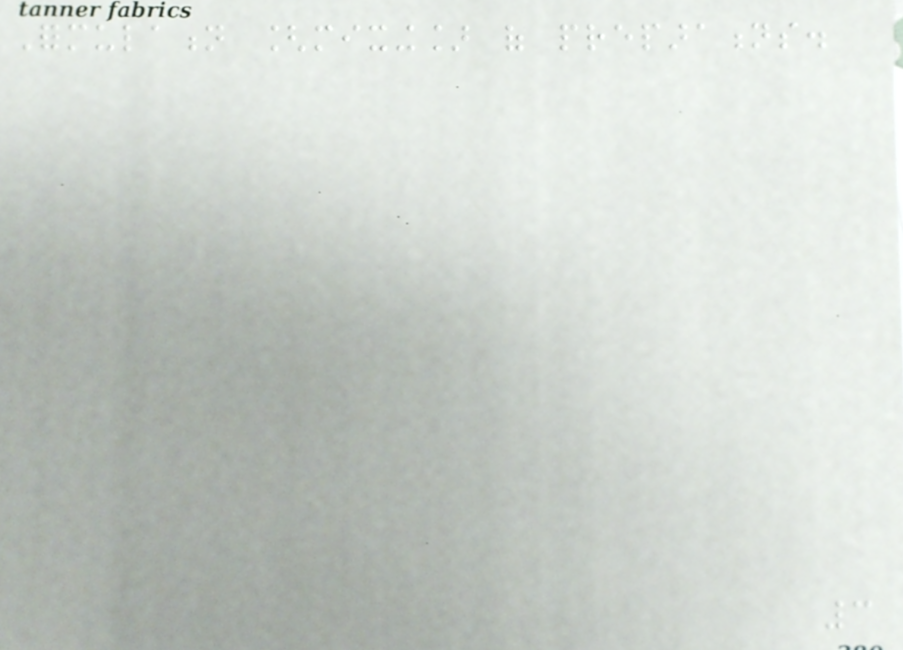Formulation [mixing] of preparations.
3
